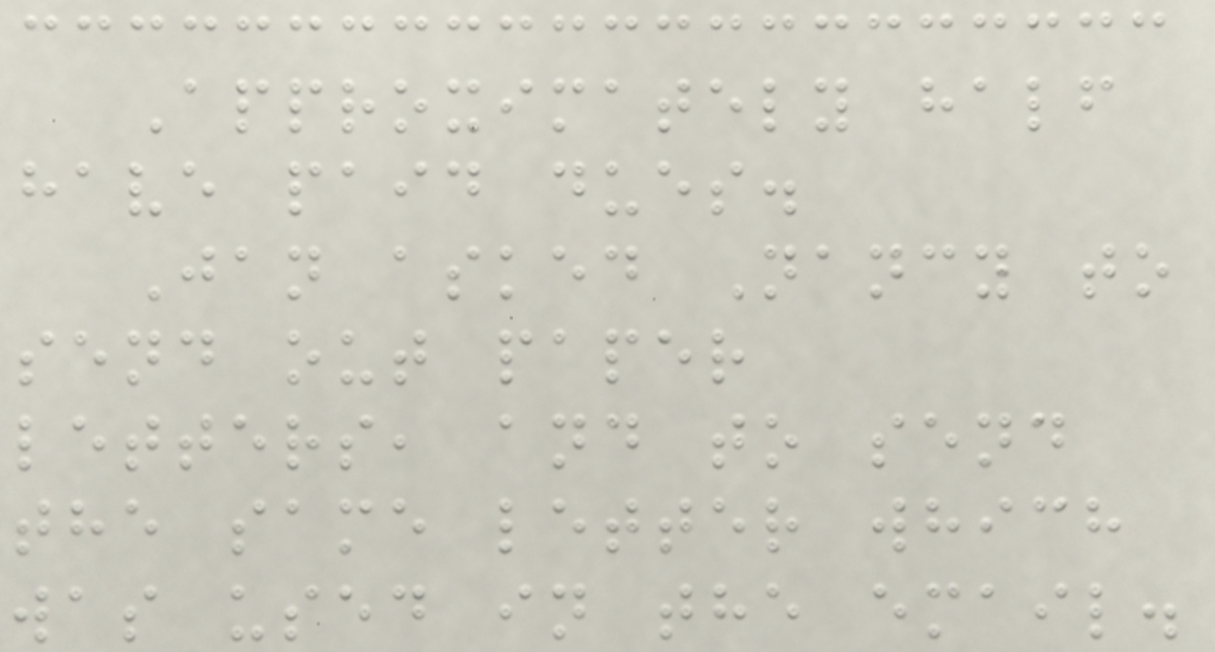Approximately half
have paid dues.
Jan asked Nancy to
send out paper
letters, and to send
the same letter which
was used in the email.
